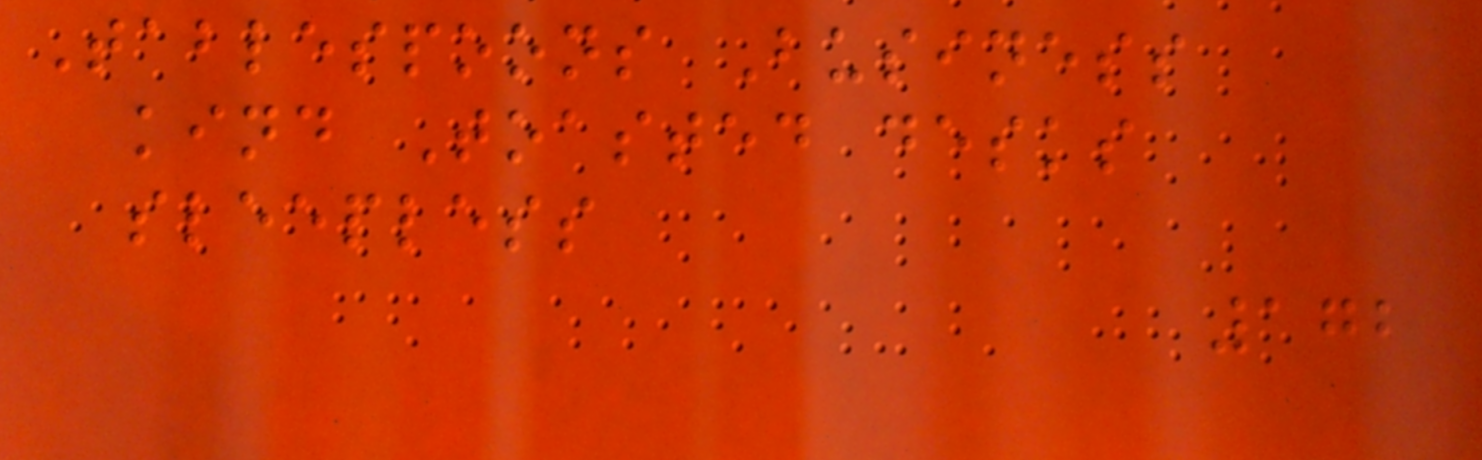Tablespoons Business
kind Toasted desks
sleepless
172
